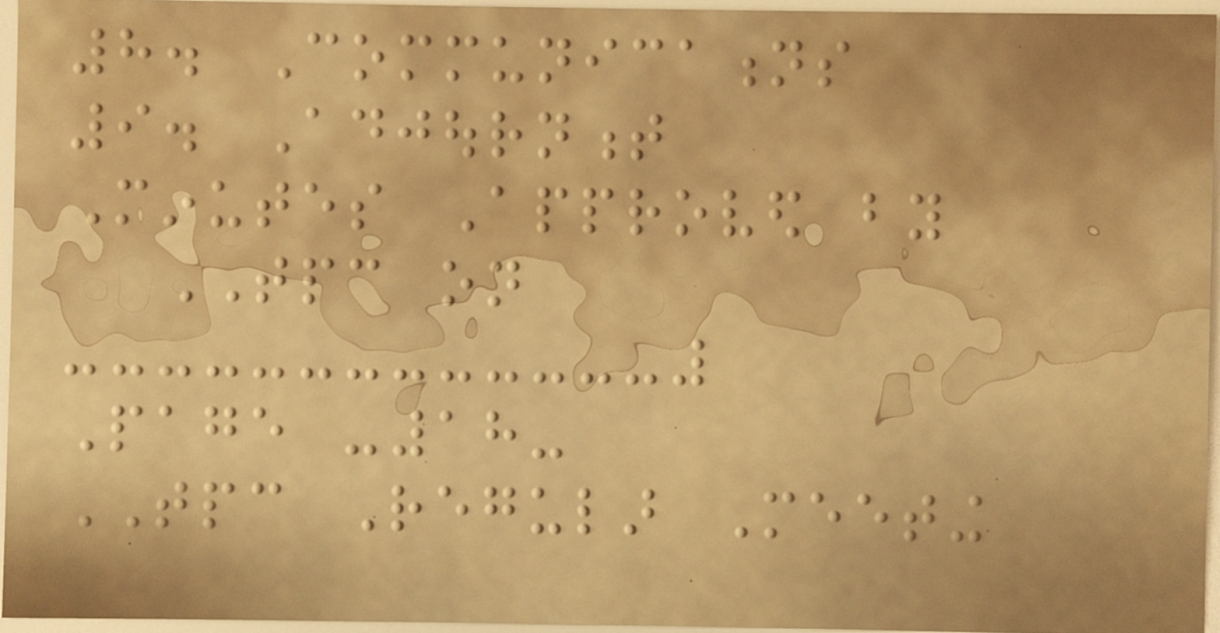8. Communications
9. Adjournment
Minutes Approved by
TPC on
Page -18-
TPC Regular Meeting
